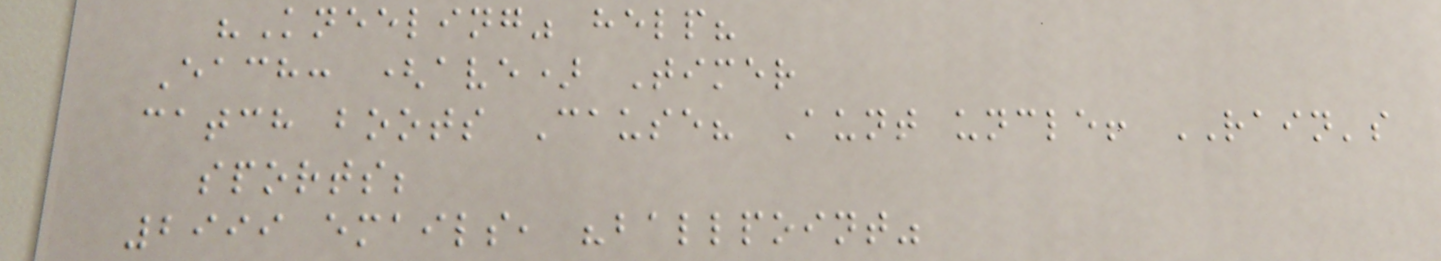"Kneeling" help?
Each: (ave) Timer
catch boots Cause? Aunt uncle! RAIN's
sports;
2999 emails, "ballpoint"
